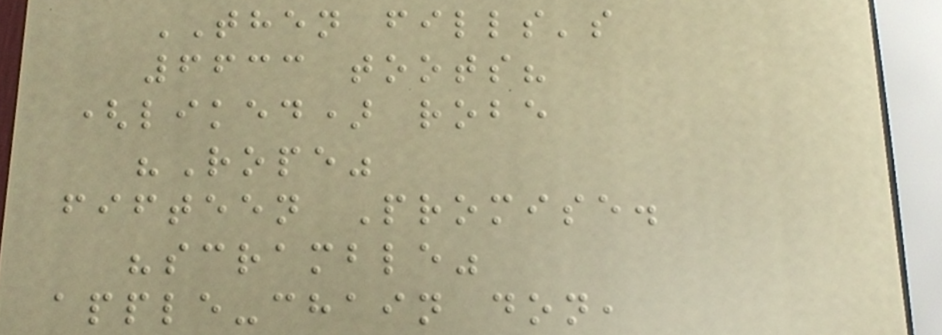THEN fills's
6633 toots?
(liked) robe
"Rope"
fifteen Promise.
"scramble"
apple-chain don,
